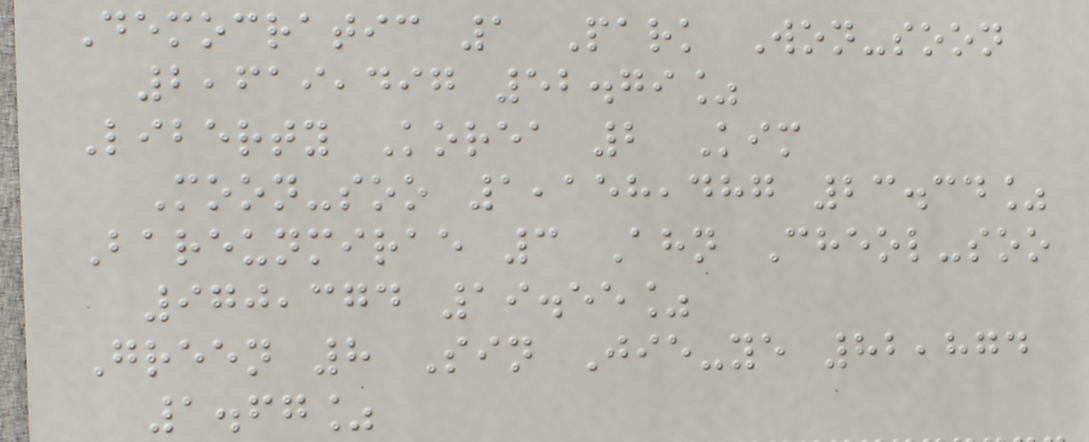Democratic 1 Park Won-soon
2,619,497 52.79%
Liberty Korea 2 Kim
Moon-soo 1,158,487 23.34%
Bareunmirae 3 Ahn Cheol-soo
970,374 19.55%
Green 8 Sin Jie-ye 82,874
1.67%
